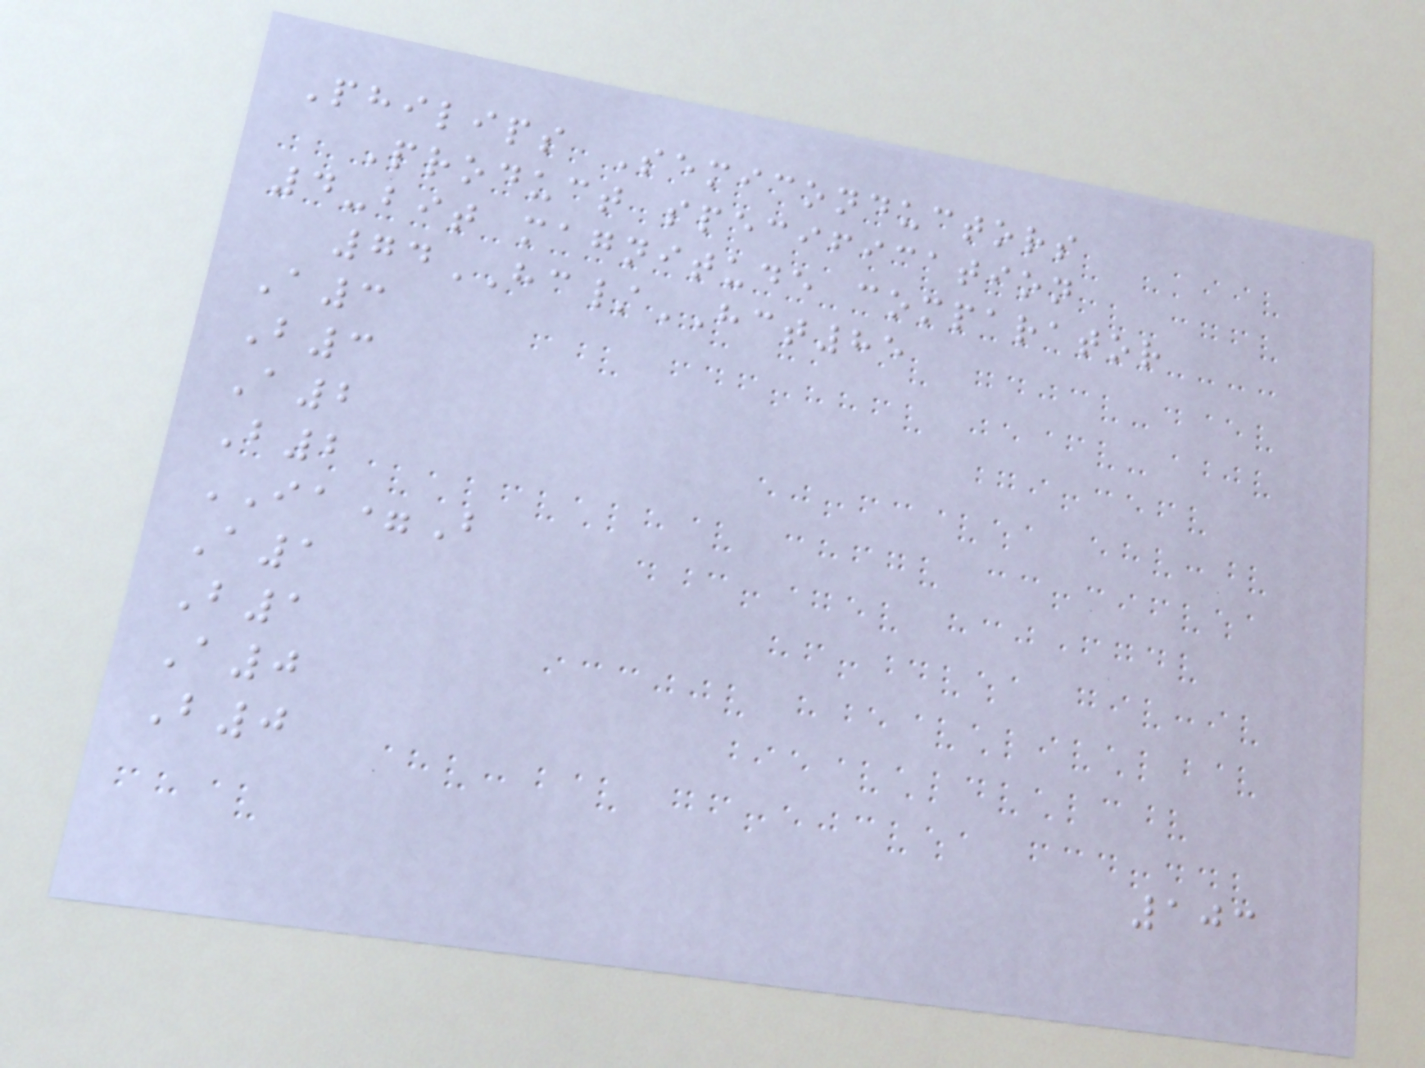Philips Semiconductors
Product specification
4-bit magnitude comparator
74HC/HCT85
A3
B3
A2
B2
IA=B
A1
B1
A0
B0
103
